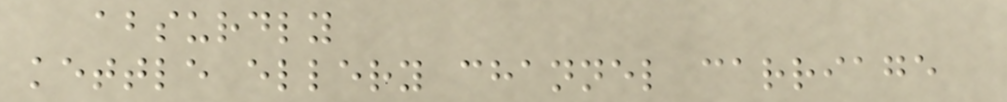absurdly
kettle ellery channel carriage
